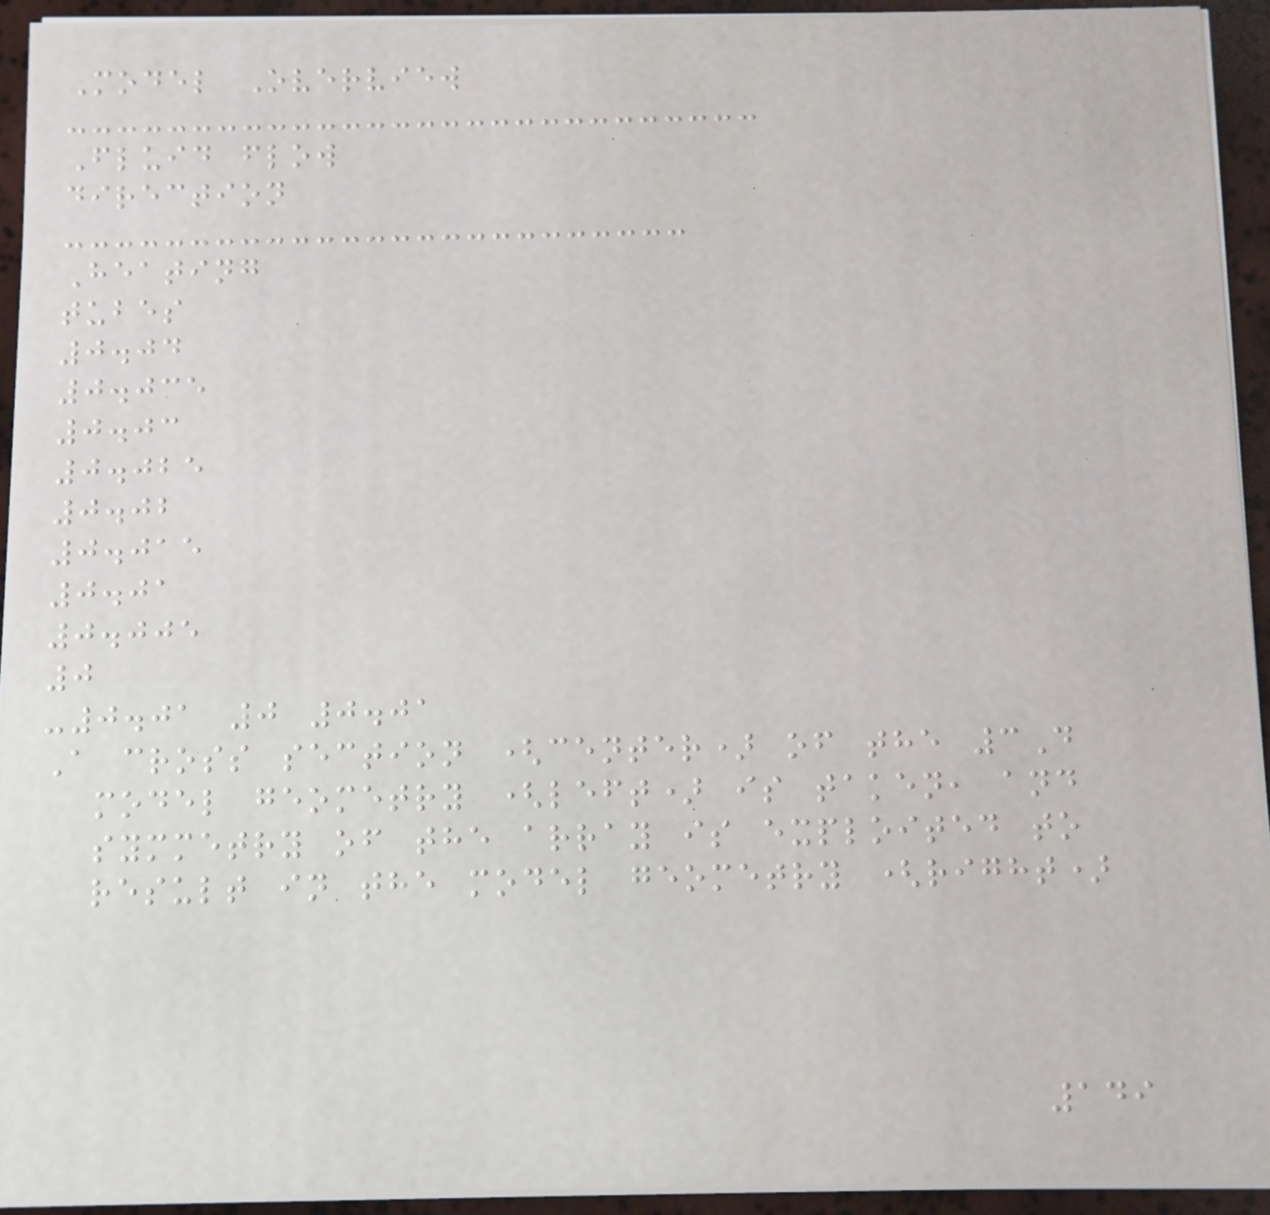Model Overview
Fluid flow
direction
Heating
tubes
0.04
0.035
0.03
0.025
0.02
0.015
0.01
0.005
0
-0.01 0 0.01
A cross section (center) of the 3D
model geometry (left) is taken, and
symmetry of the array is exploited to
result in the model geometry (right)
149
